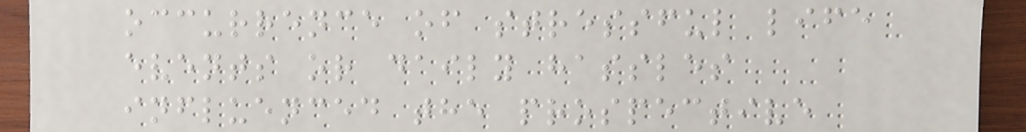occurrence of stressful life
events or daily hassles
influenced the prospective
